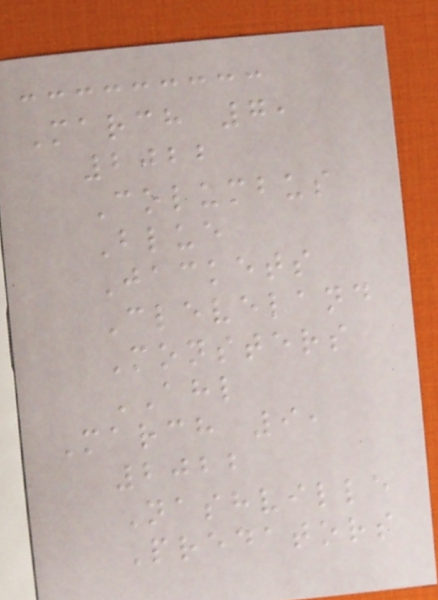March 7,
2022
Columbus
Blue
Jackets
Cleveland
Monsters
AHL
March 9,
2022
Nashville
Predators
